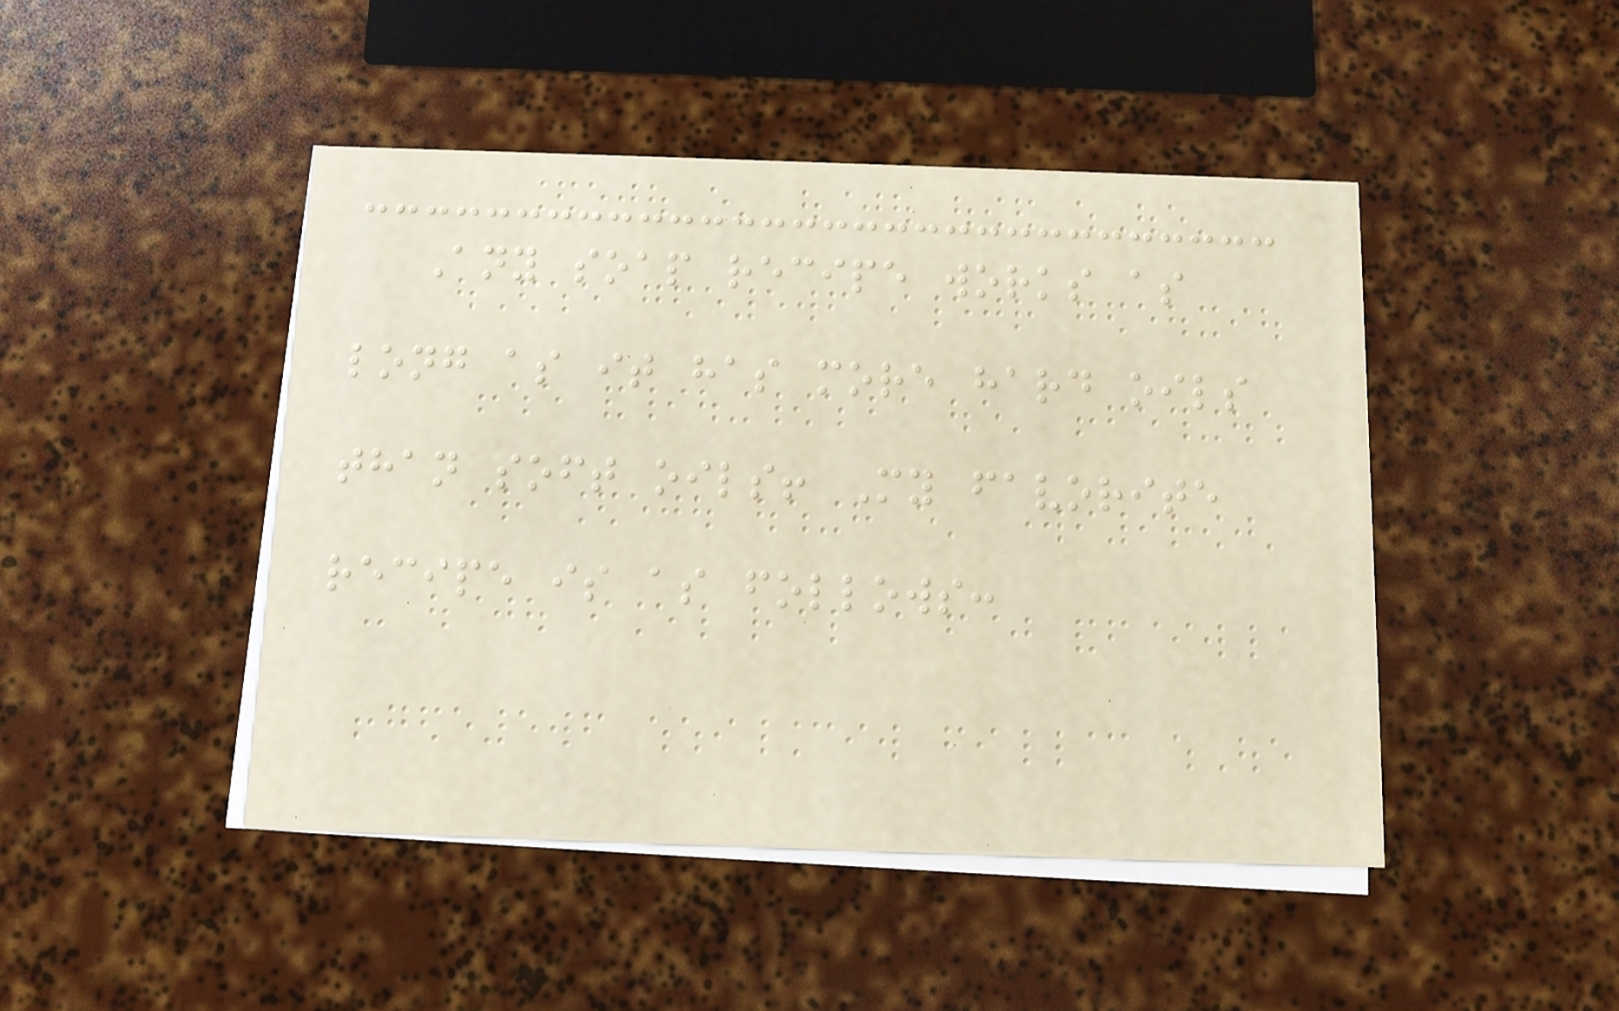Any soap recipe works as
long as it has more hard oils
than soft oils! My favorite
recipe is as follows:
